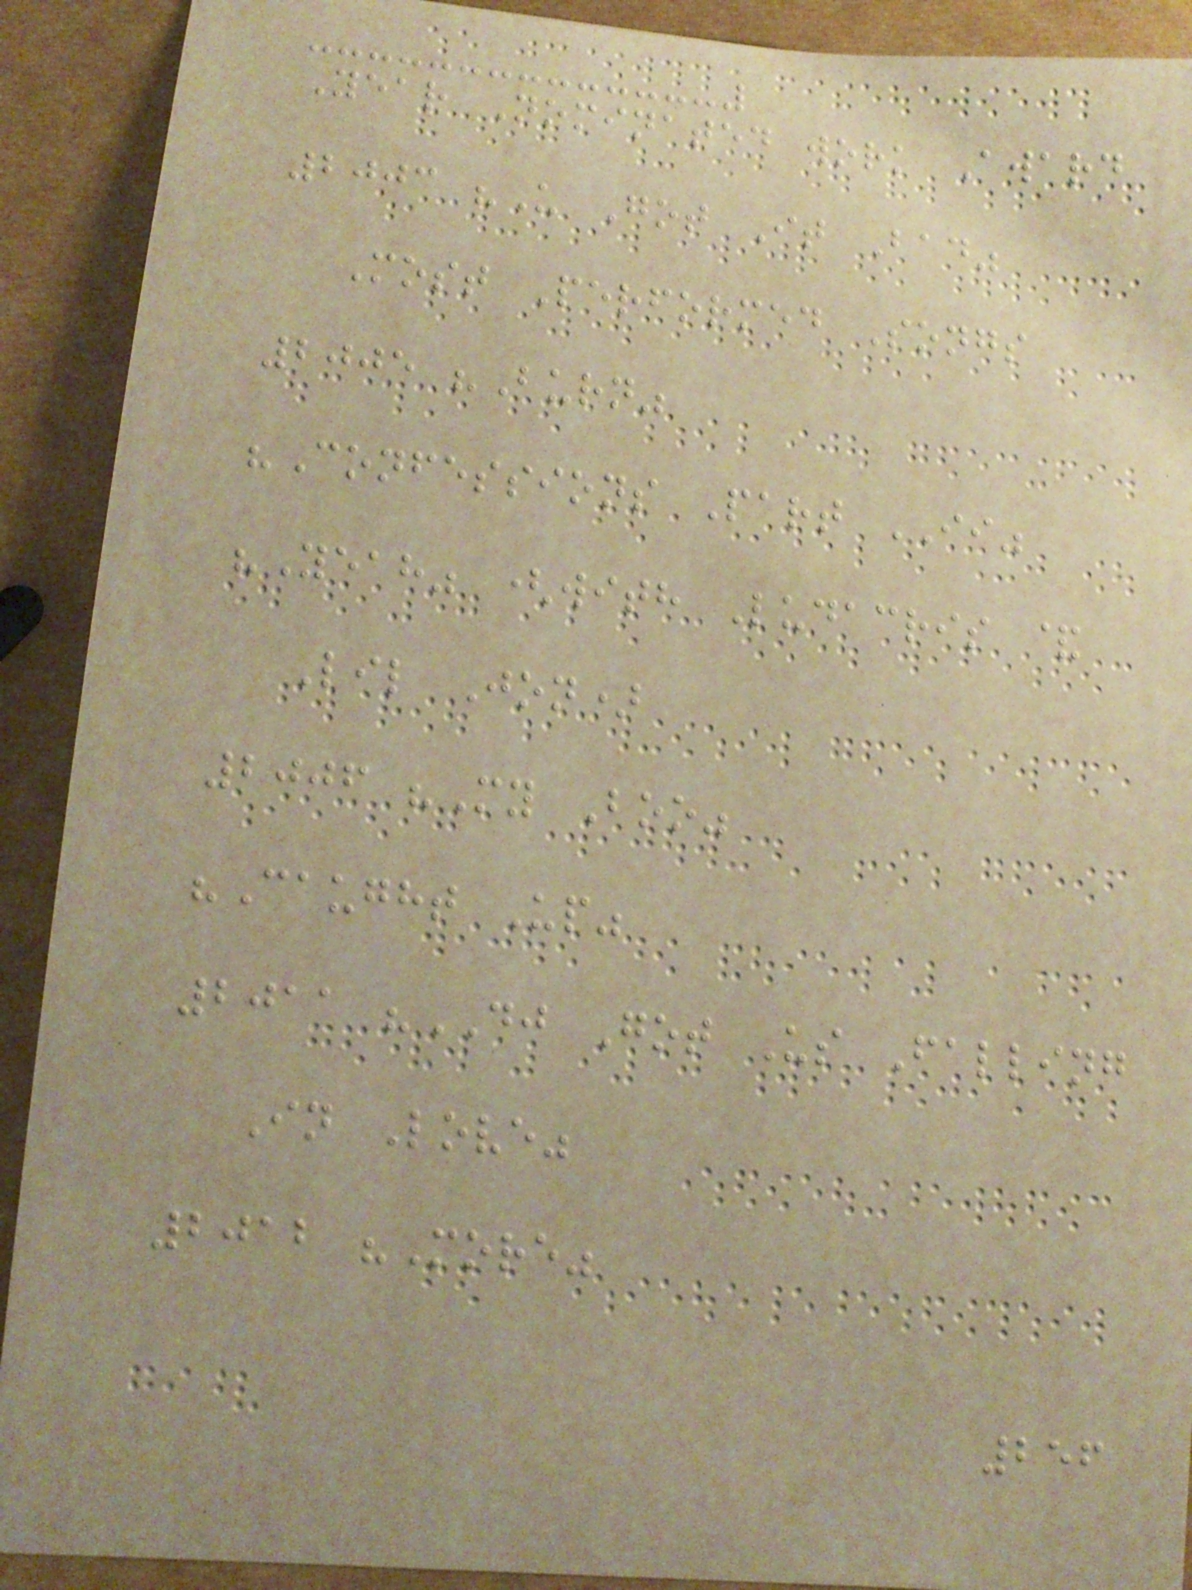Year Nominated work Award
2003 "U Got It Bad"
Most Performed Songs
2005 "Burn"
"Confessions Part II"
"Yeah" (with Ludacris &
Lil Jon)
2006 "My Boo"
"Caught Up"
2011 "DJ Got Us Falling
In Love"
2012 "More"
256
